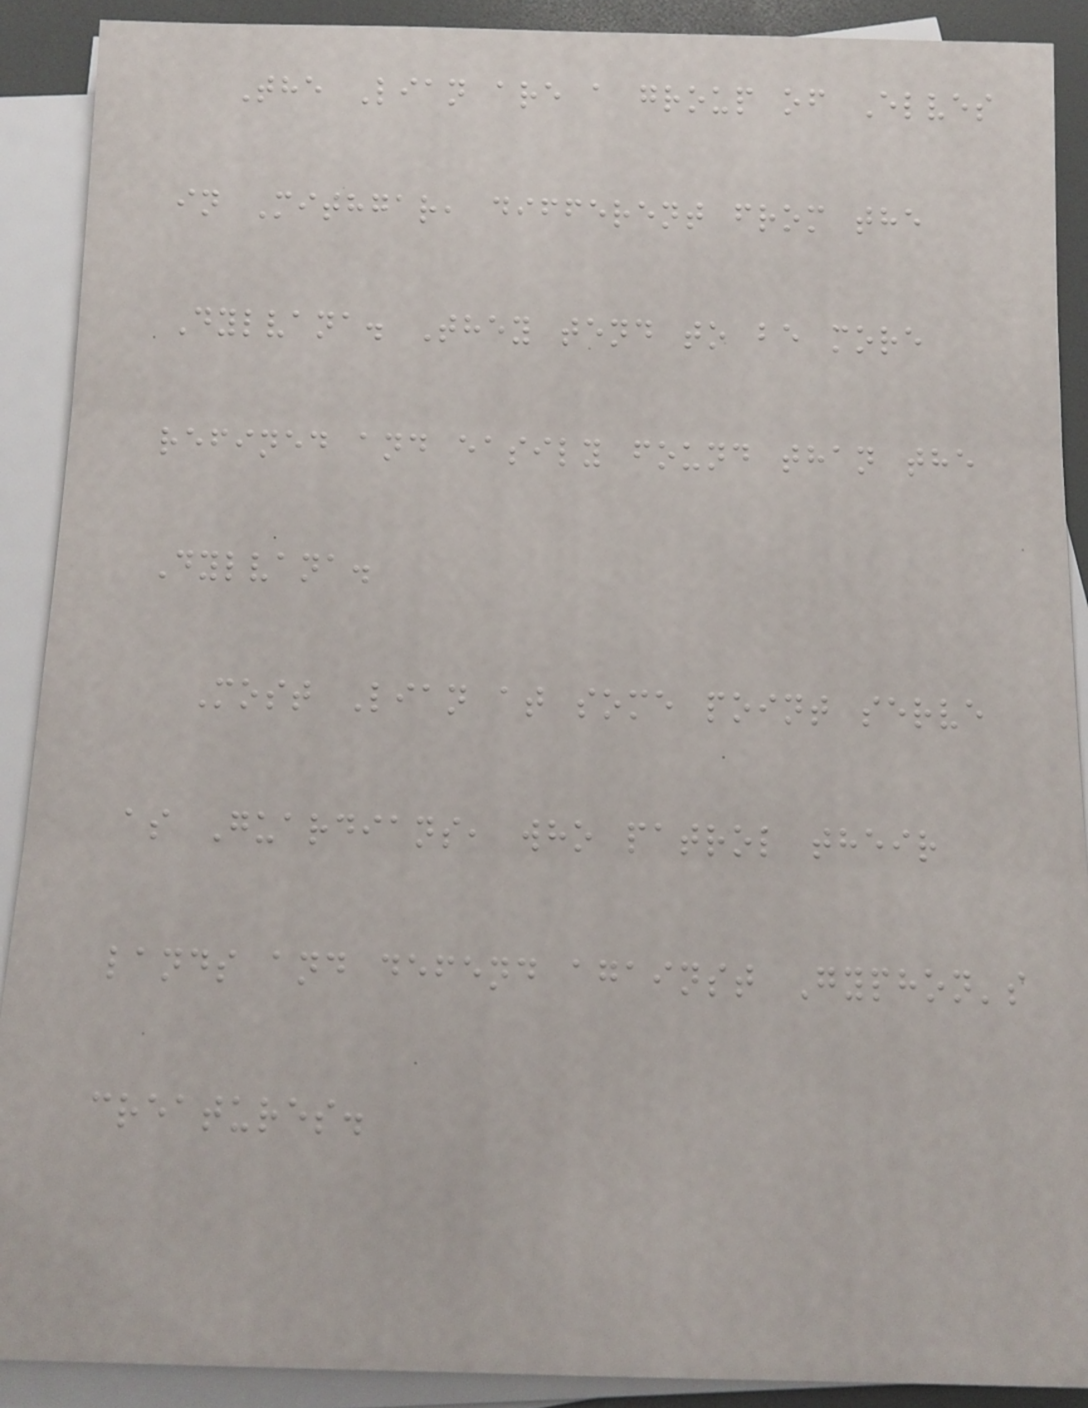The Lian are a group of Elves
in Mithgar, different from the
Dylvana. They tend to be more
refined and easily found than the
Dylvana.
Most Lian at some point serve
as Guardians, who patrol their
lands and defend against Gyphon's
creatures.
